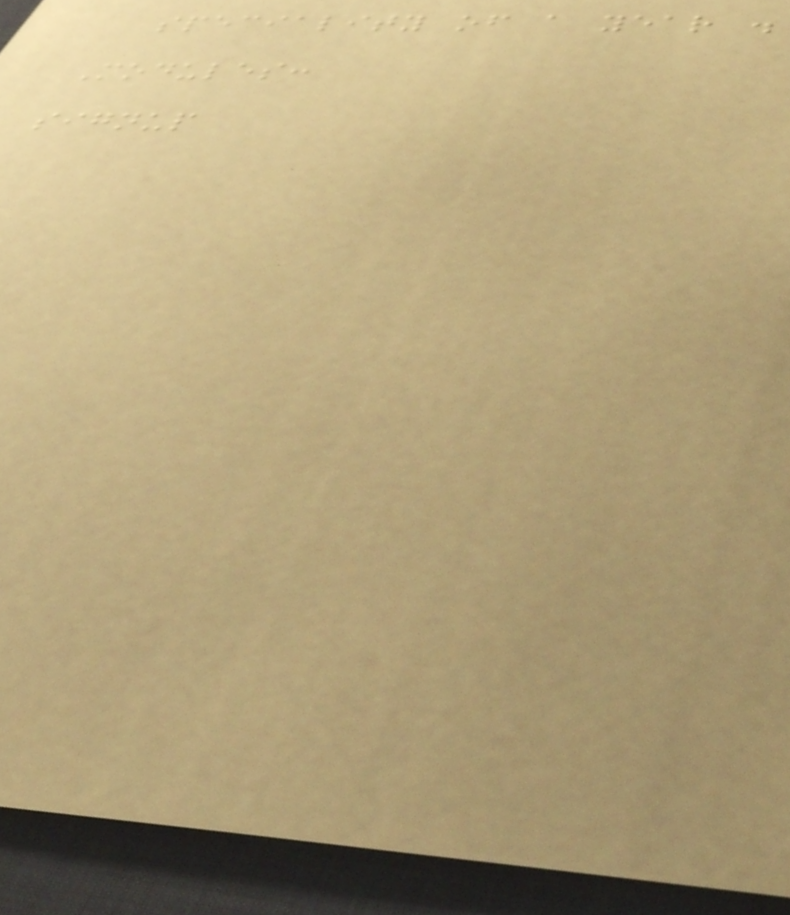speciality of a year .
Modules:
signup
